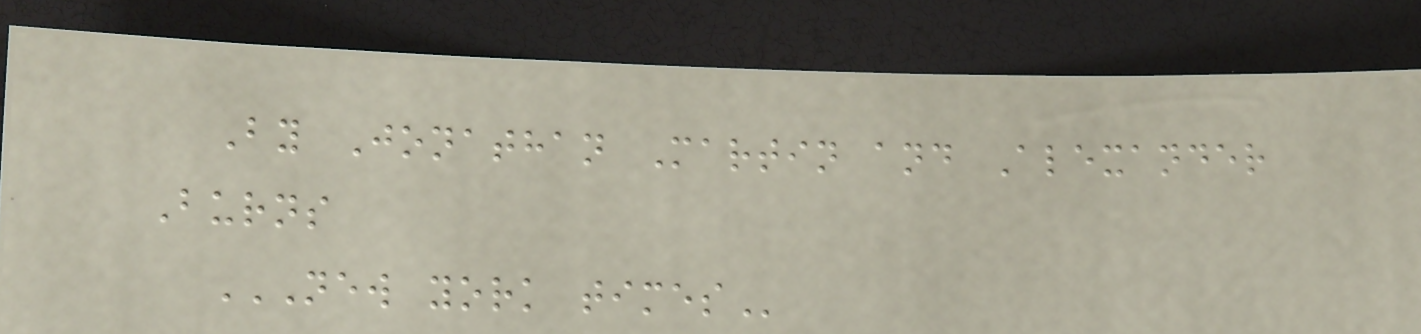By Jonathan Martin and Alexander
Burns
NEW YORK TIMES
